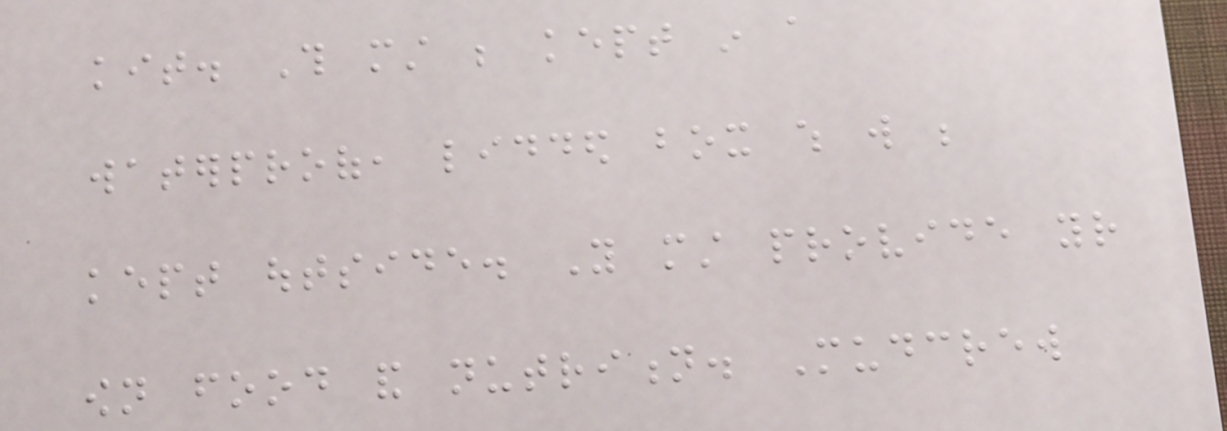kit. This must be kept in a
waterproof, lidded box which will be
kept outside. You must provide your
own food and nutrition. Mudcrew
